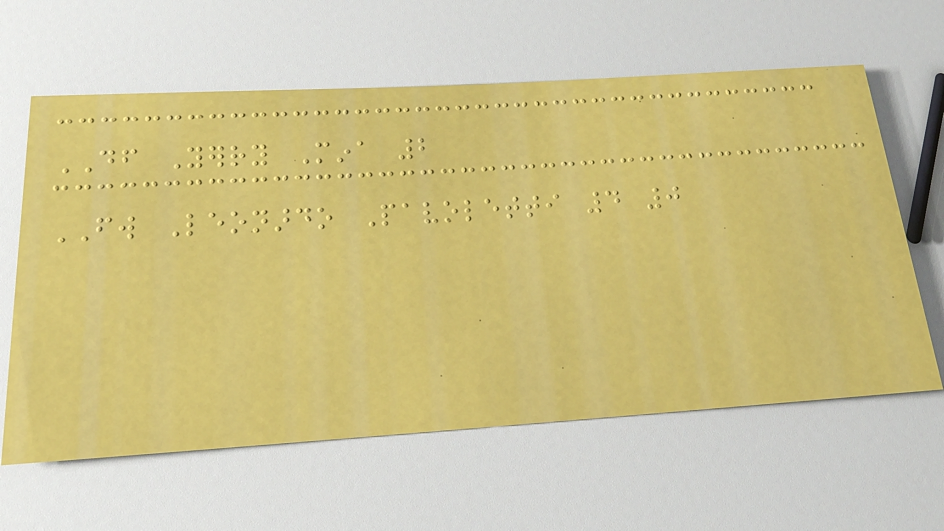DF Yerry Mina 2
FW Leonardo Pavoletti 4 0
